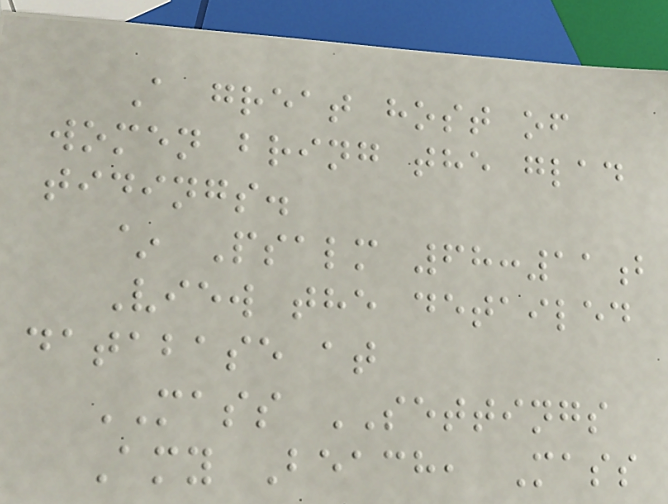A great host of
women bring the glad
tidings.
~ Psalm 68:11b
View the detailed
database at
MASS SETTINGS
Amy Beach, Mass
